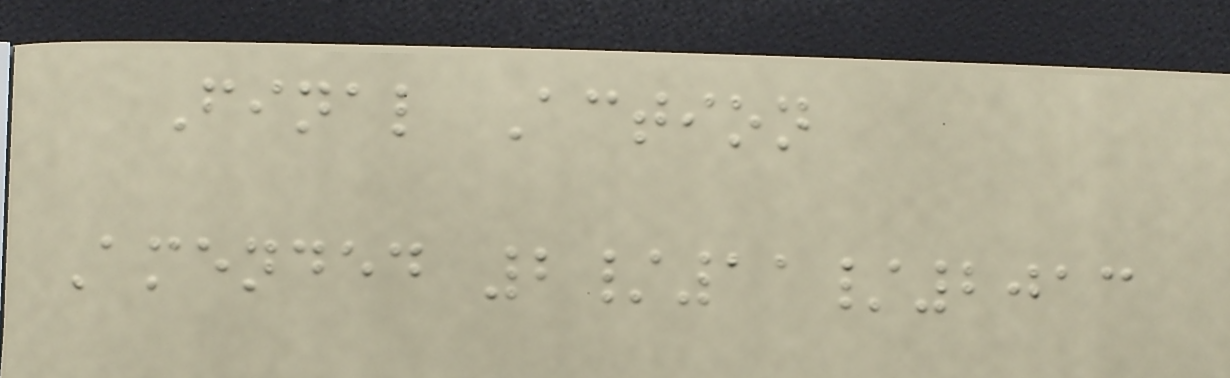Final Action
Amended 2/11/2013
